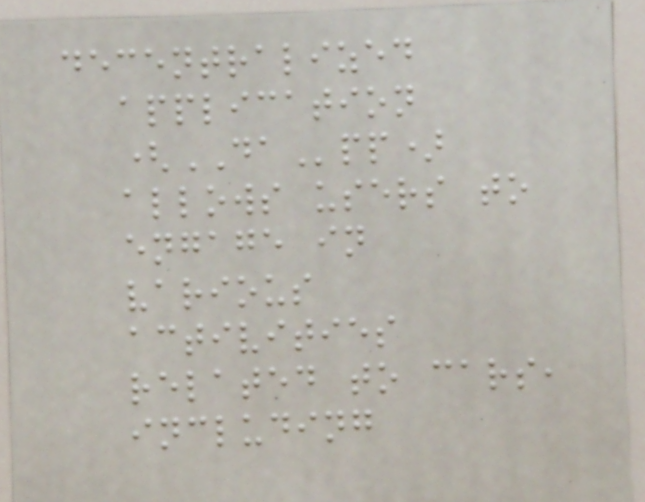decentralized
application
(DApp)
allows users to
engage in
various
activities
related to cars,
including
